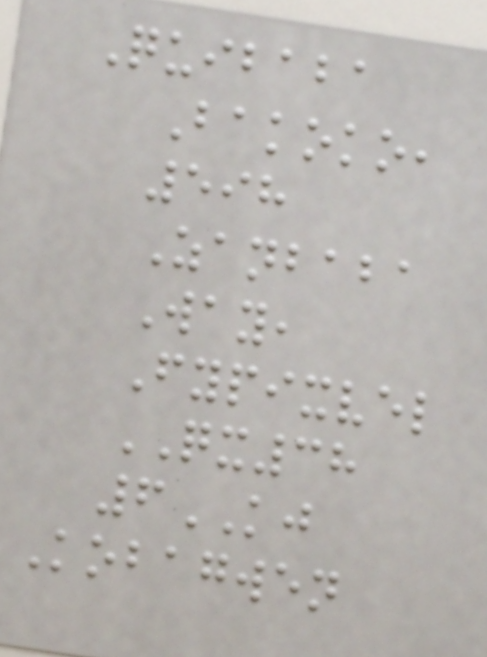Quibaba
Bakoko,
598
Zanbaba
Way,
Fypixvel
QX38
6KJ
Kobagwen
